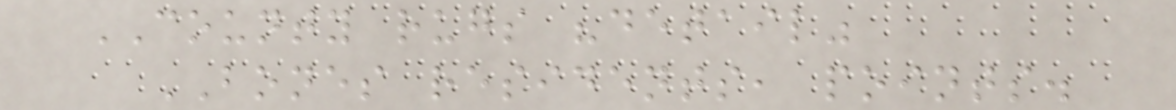COUNTY rugs "detail"
BONES residents, points.
